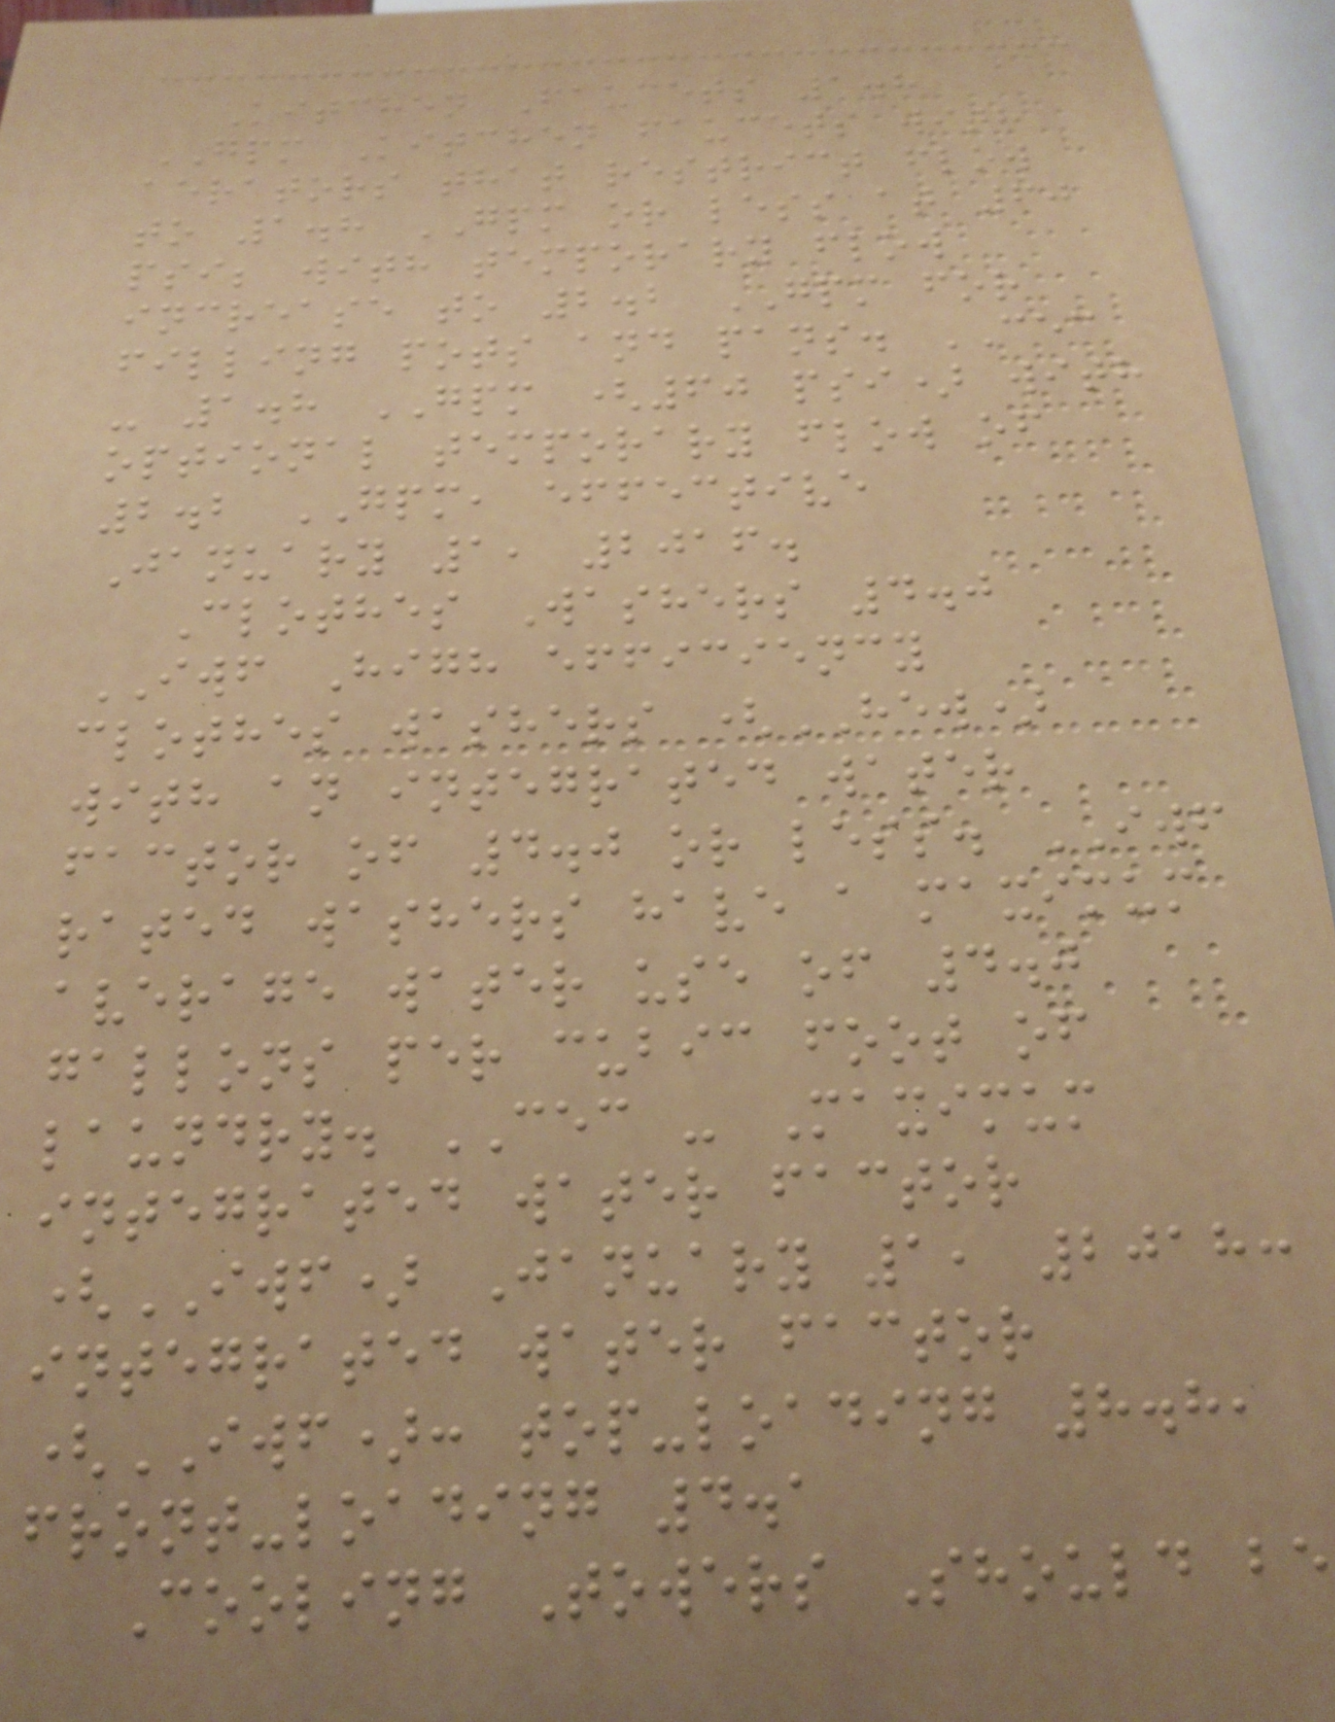Kitchen Faucets 1.8
GPM Kitchen faucets with
aerators that restrict flow
to 1.8 GPM or less at 60
psi; with temporary flow
increase to 2.2 GPM for
filling pots and pans. CEC
- 1.8 GPM (60 psi) with
optional temporary flow of
2.2 GPM, effective
January 1, 2016.
Clothes Washers 4.0
IWF High efficiency
clothes washers (HEW)
with an integrated water
factor of 4.0 or less. IWF
rated washers have a maximum
average water use of 4.0
gallons per cubic foot of
laundry. CEC - Maximum
integrated water factor
(IWF) January 1, 2018:
integrated water factor
(IWF): top-loading 8.8,
front-loading 4.1
Cooling Towers Should be
